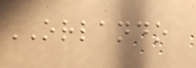ORLANDO
